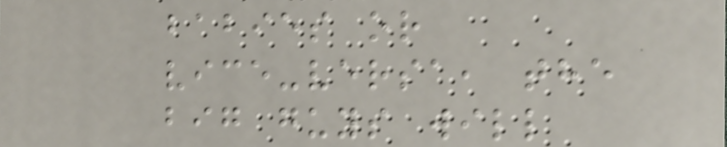babies or
vice-versa, the
big guys will
